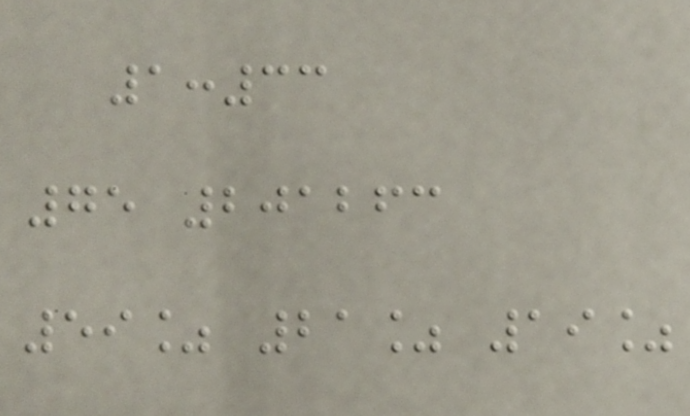1:33
75 201263
59% 21% 19%
